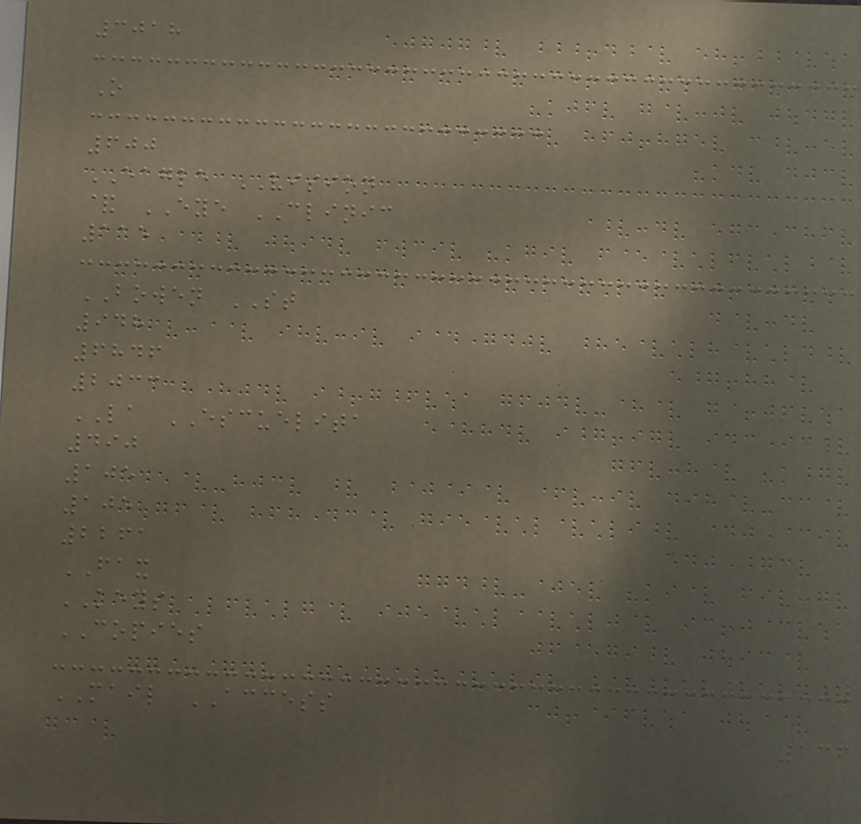3018
O
600
EAGLE VISION
& EYE CLINIC
115
BOWEN ST
948
6846
2033
LA ESCUELITA
490
105
105
2261
FAX
KEYS
COPIES
MAIL ACCESS
136
